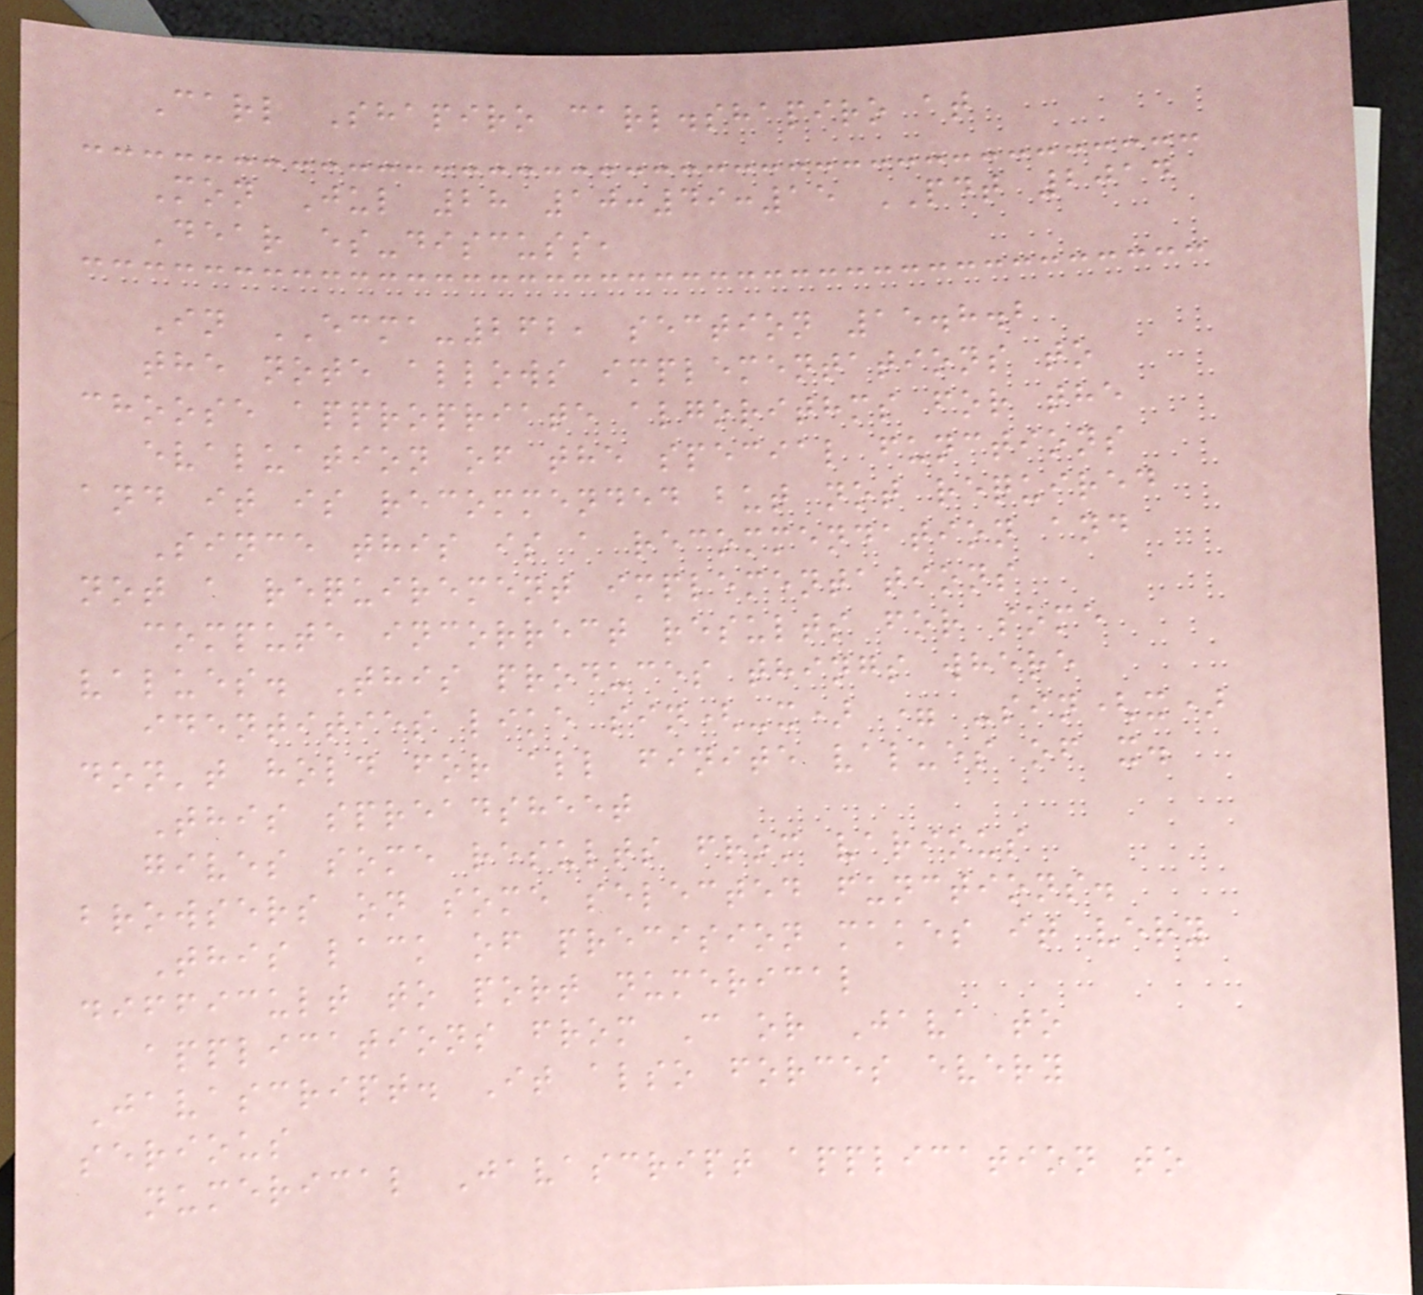Carl Shapiro carl.shapiro at
Mon Jul 28 10:49:15 PDT 2014
Dear es-discuss,
In ECMA-262, section 15.8.2
the note allows implementations to
choose appropriate algorithms for the
evaluation of the special functions
and it is recommended but not required
Since this is a recommendation and
not a requirement implementations
compute incorrect results for some
values. This produces things where
identities like sin(-x) = -sin(x)
don't hold for all finite values of x.
This spreadsheet
gives some results from various
browsers on some selected functions.
This lack of precision makes it very
difficult to port numerical
applications from C or Java to
Javascript. It also forces every
serious
numerical Javascript application to
